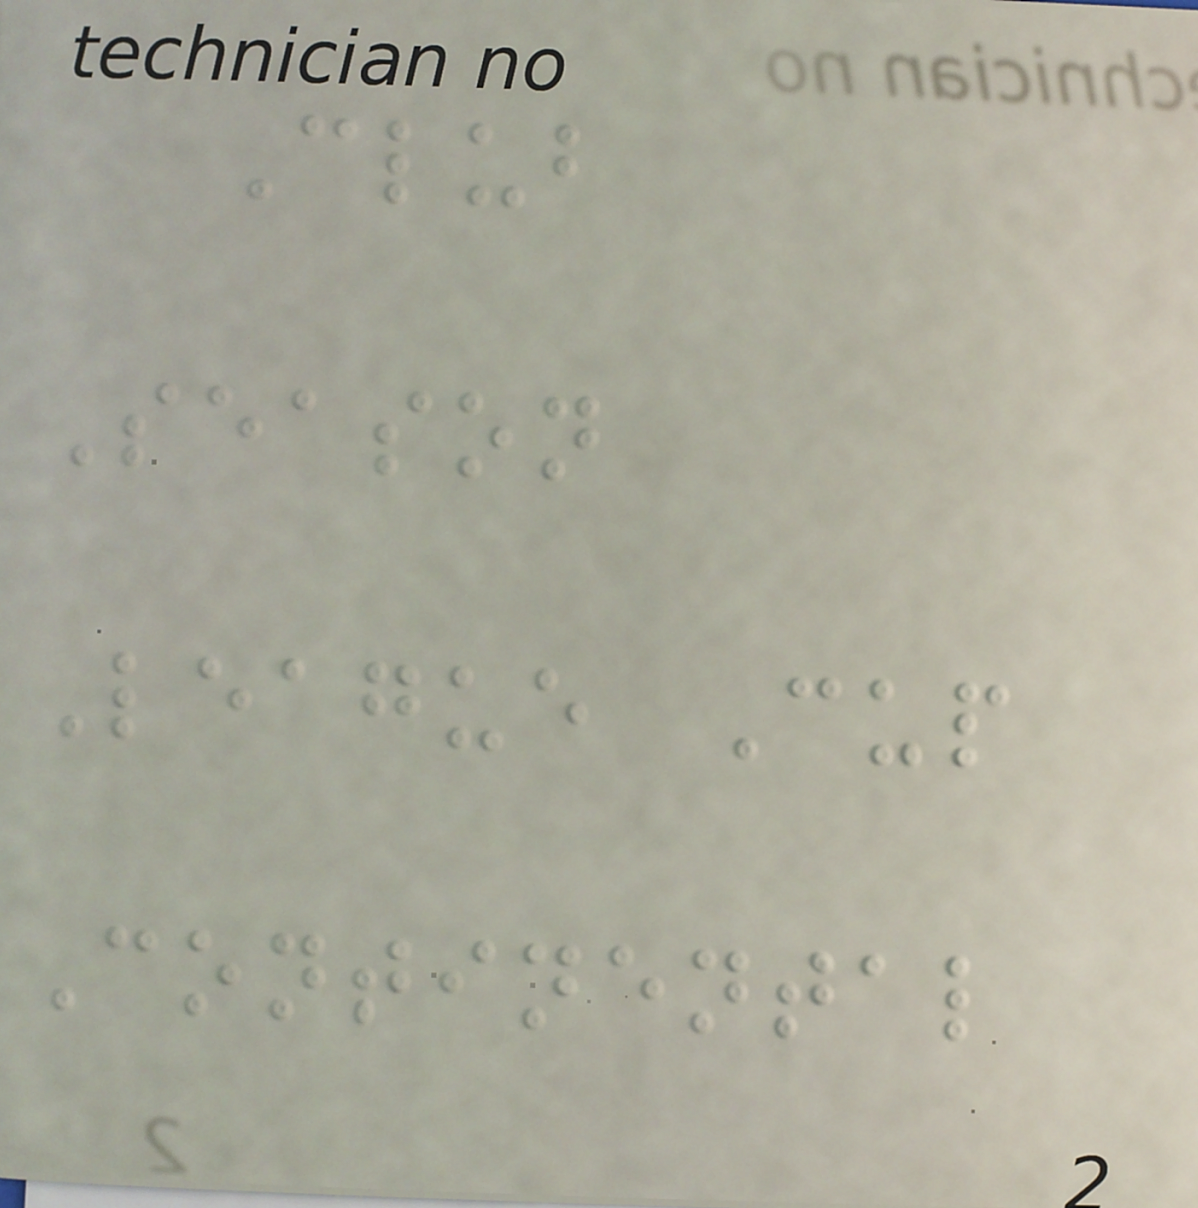Club
Season
League Cup
Continental
